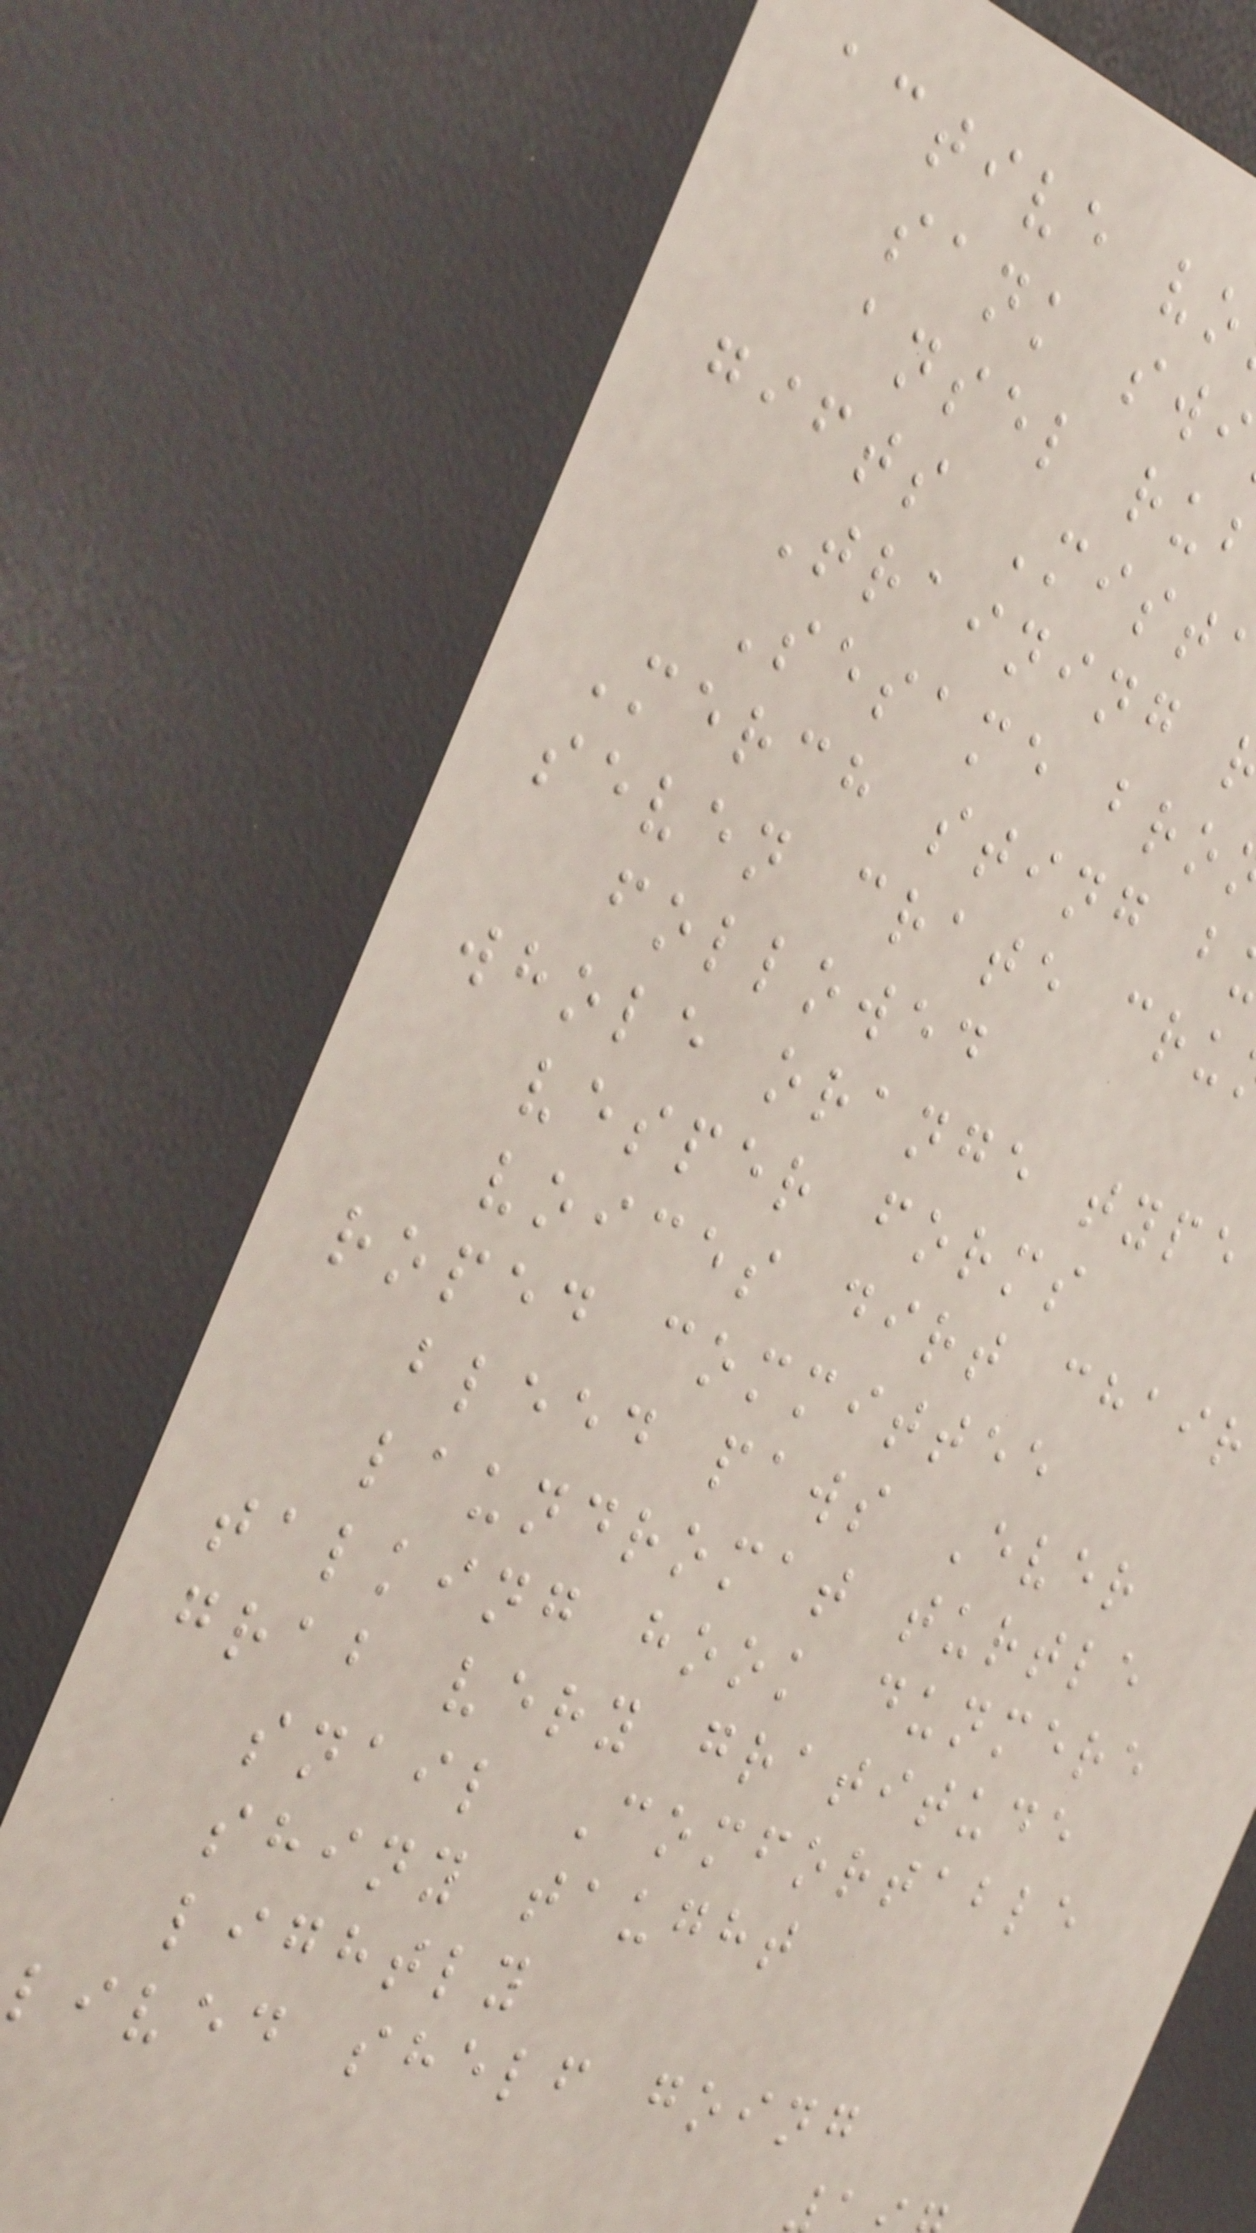active vo
sank swi
ansel ru
gifts Mist
Training
Sesame bro
Merch sting b
seven crate cru
followed
whole orange type
vesper forms
voices dirt chair
roped committee
bleed paws Ever
laundromat turtle
talking hook dunmere
grab very gratitude
snail Comfortable
shiny taught
lightly
lived shelf going
